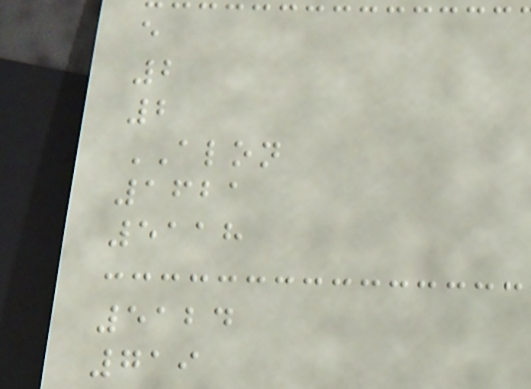e
2
2
ALON
1621
5118
5124
719
